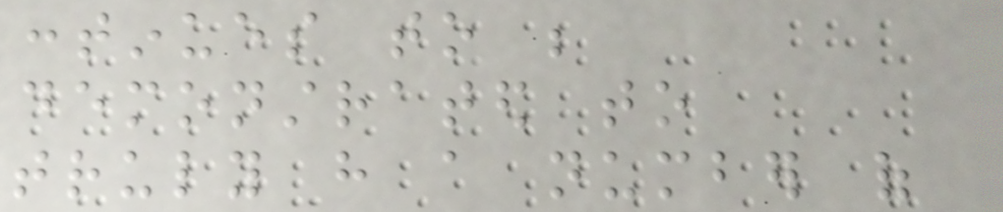continues to be
demonstrated to
truly have a number of
